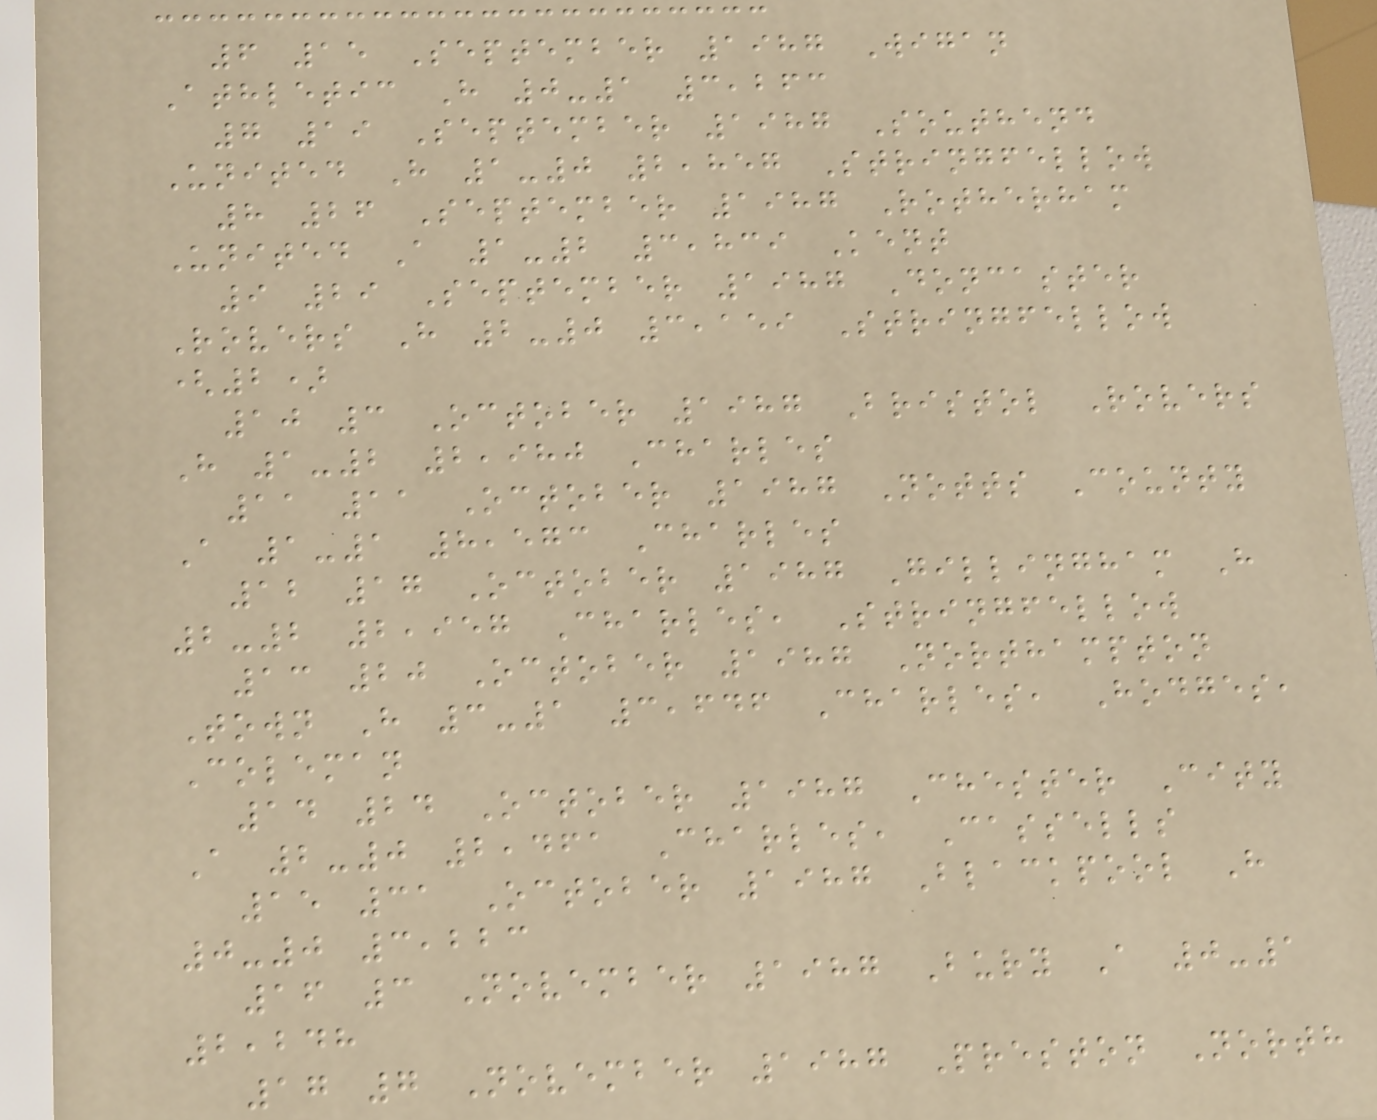6 15 September 1987 Wigan
Athletic H 0-1 3,263
7 19 September 1987 Southend
United H 1-0 2,857 Stringfellow
8 26 September 1987 Rotherham
United A 1-2 3,839 Kent
9 29 September 1987 Doncaster
Rovers H 2-0 3,159 Stringfellow
(2)
10 3 October 1987 Bristol Rovers
H 1-2 2,980 Charles
11 11 October 1987 Notts County
A 1-1 8,573 Charles
12 17 October 1987 Gillingham H
2-2 2,957 Charles, Stringfellow
13 20 October 1987 Northampton
Town H 3-1 3,646 Charles, Hodges,
Coleman
14 24 October 1987 Chester City
A 2-0 2,461 Charles, Cassells
15 31 October 1987 Blackpool H
0-0 3,223
16 3 November 1987 Bury A 0-1
2,248
17 7 November 1987 Preston North
